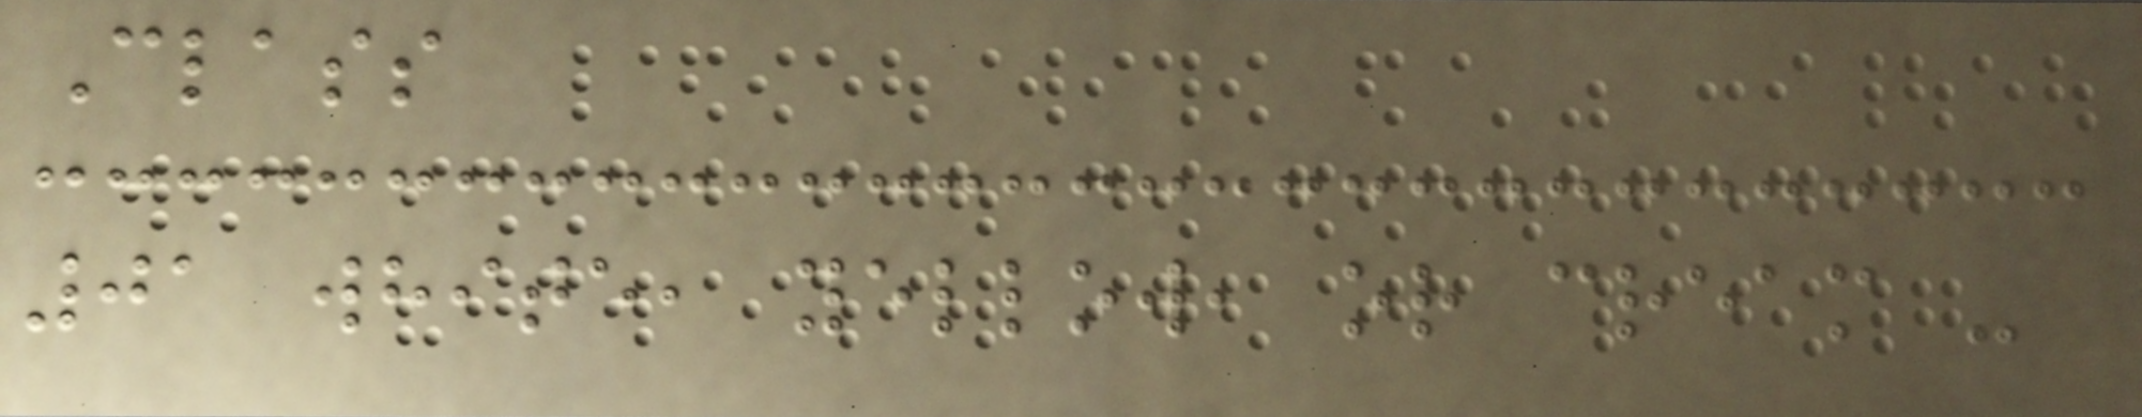Class
01 white, yellow, or cream -
